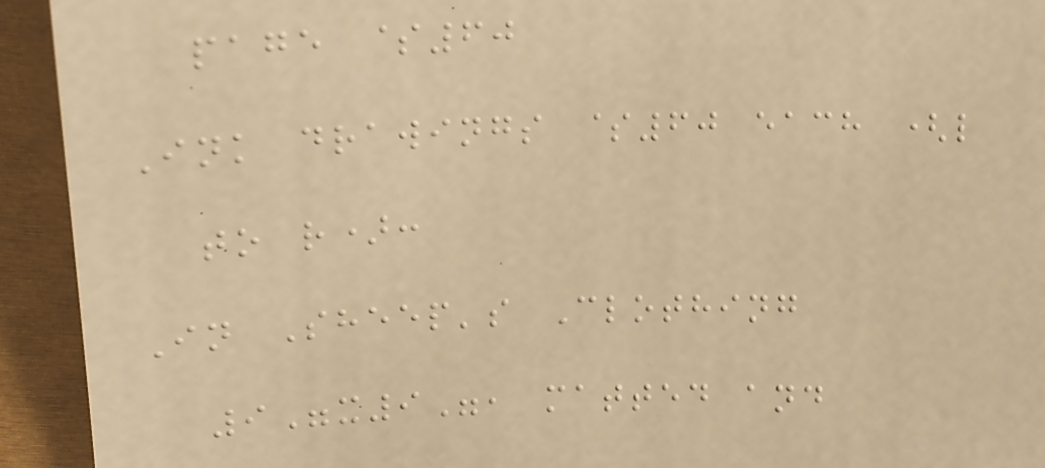page $60
Ink drawings $60 each (l
to r):
In Sheep's Clothing
9"x9", matted and
